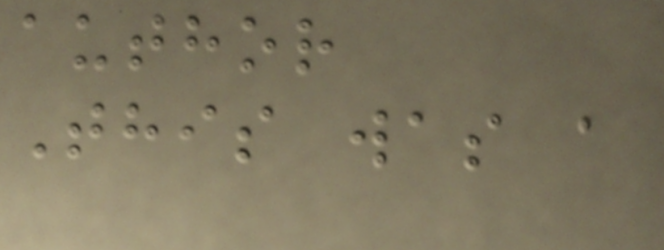author
This was a
